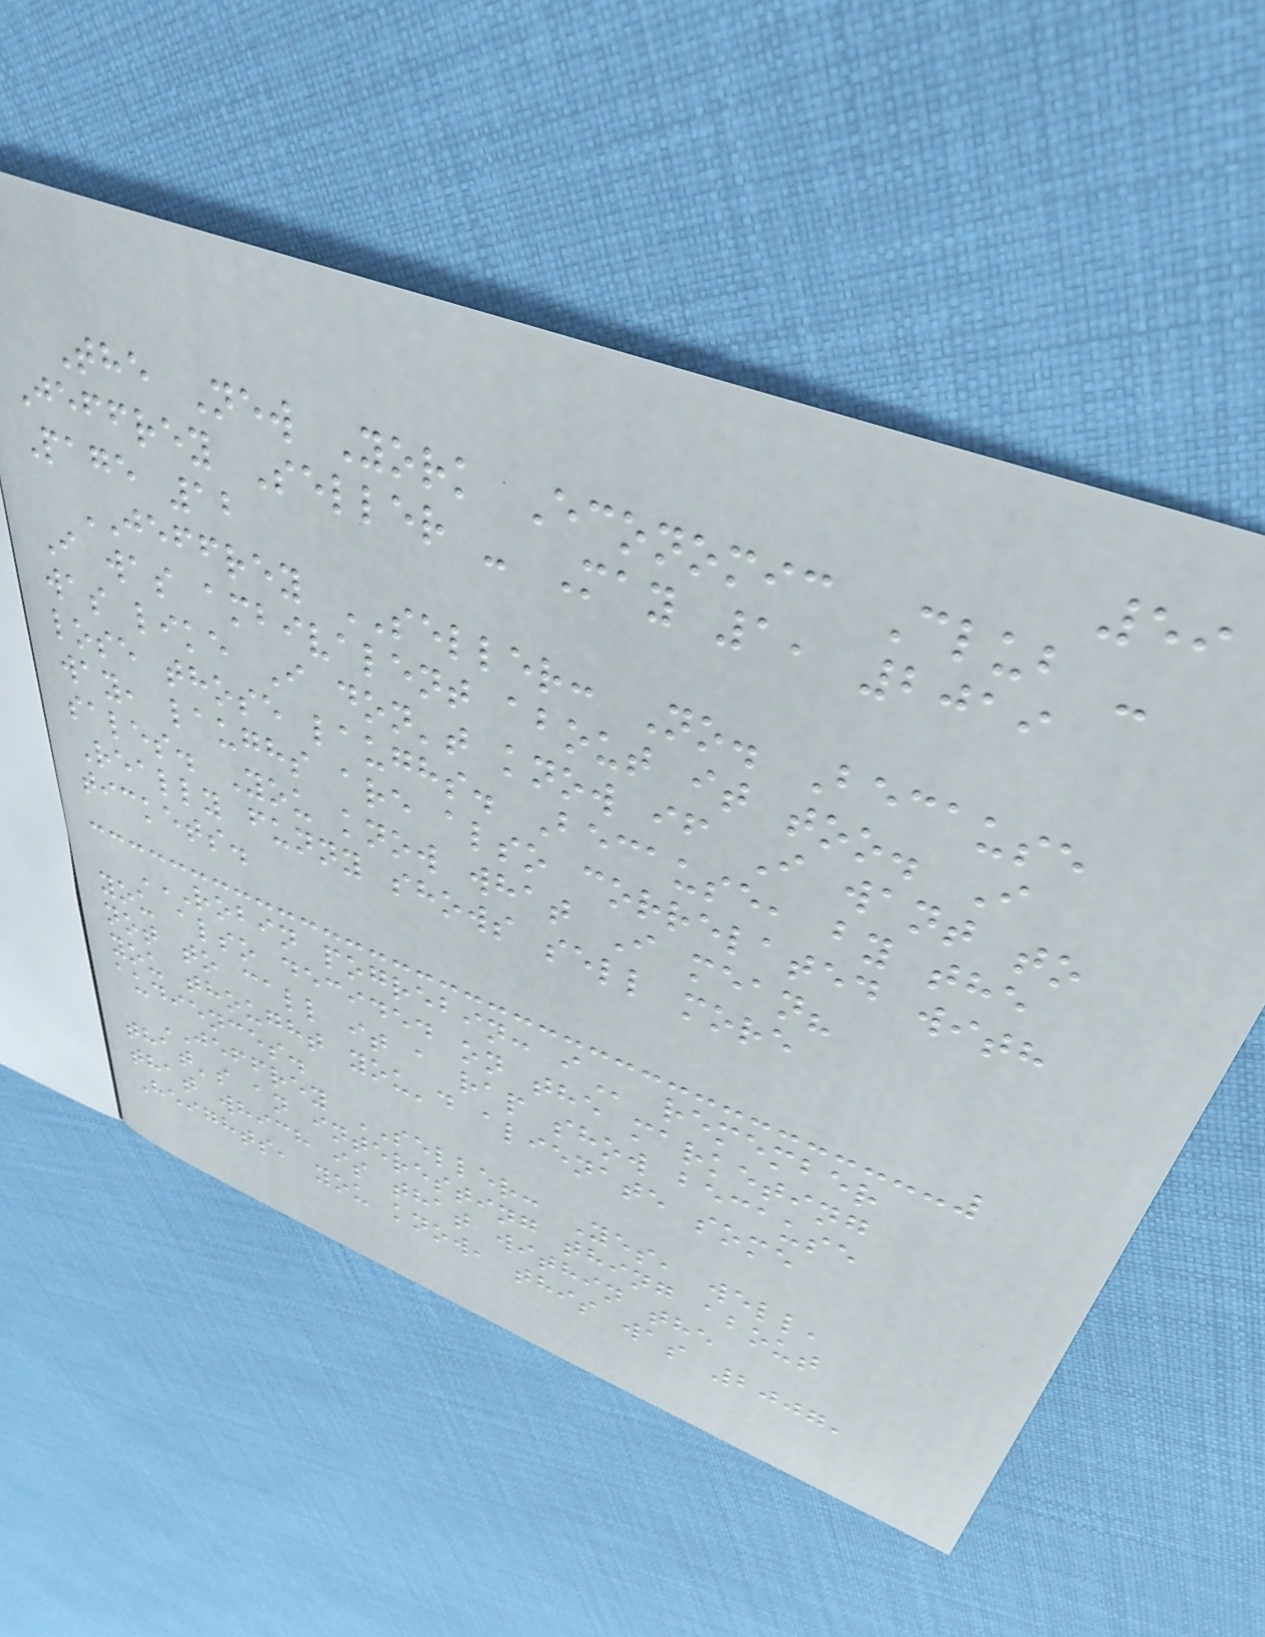59
The New York Economic Club -
Jeffrey Seller - May 1, 2019
Page 12
JEFFREY SELLER: No. Because
I was ambivalent about it too. I
was like I don't know if I want to
lose those laughs. Because, by the
way, laughs are also correlated with
sales. You know what I mean?
Really funny shows sell more
tickets.
ROBIN POGREBIN: I remember
you also decided on the marketing
not to call it a rap show because
you thought you'd alienate some
audiences.
JEFFREY SELLER: Yes, well,
that's an interesting thing about
that which is that within the
Heights, you know, this was 2007,
